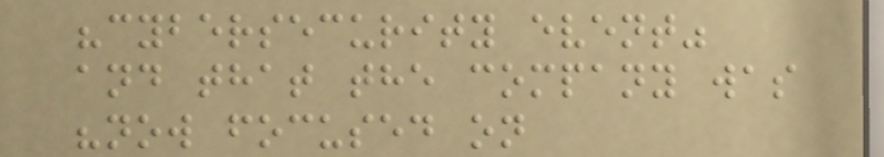"cybersecurity event"
and that the company was
"now focused on
